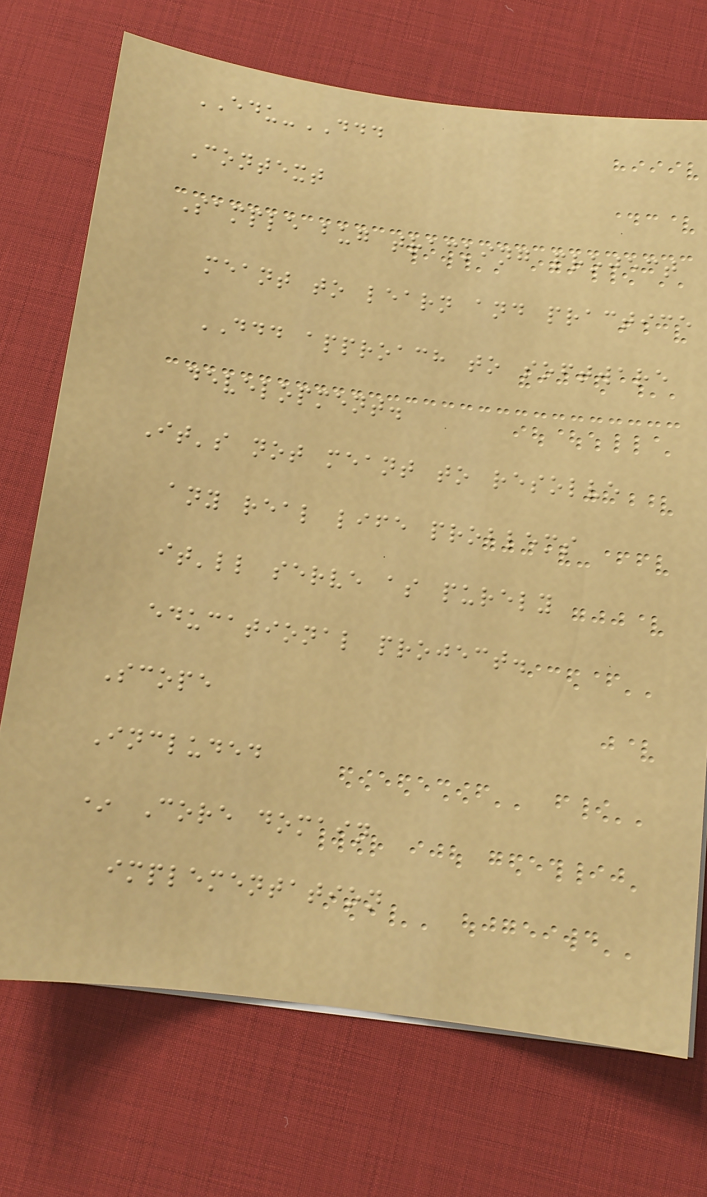EDU-DDD
Context
Sample bug tracking project
meant to learn and practice
DDD approach to software
development.
It's not meant to resolve
any real life problems
it'll serve as purely
educational project.
Scope
Included
* Core domain
implementation
